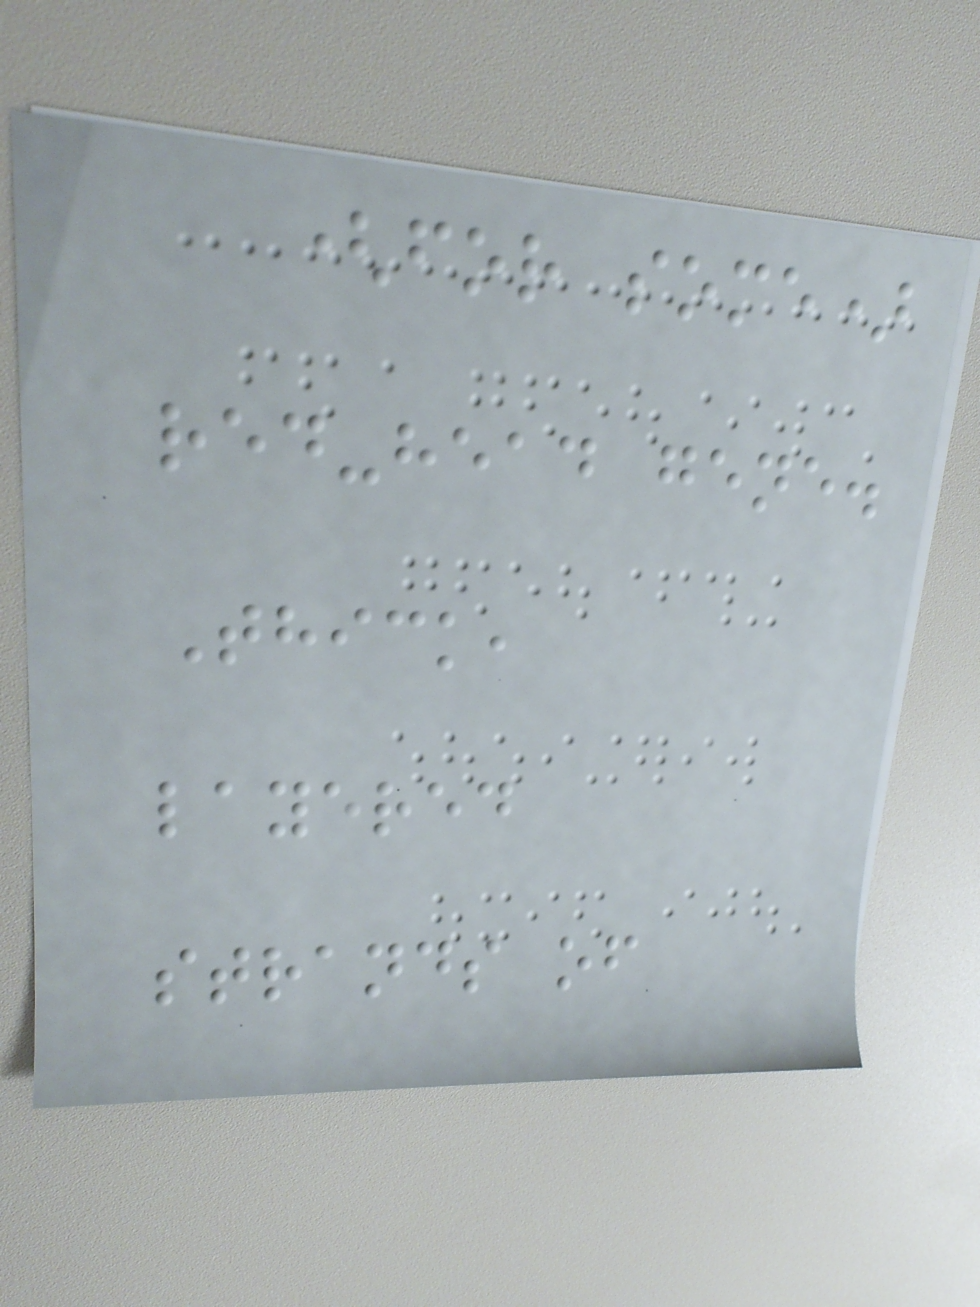(for some)
red-head gene.
Thick,
layered
strands of
